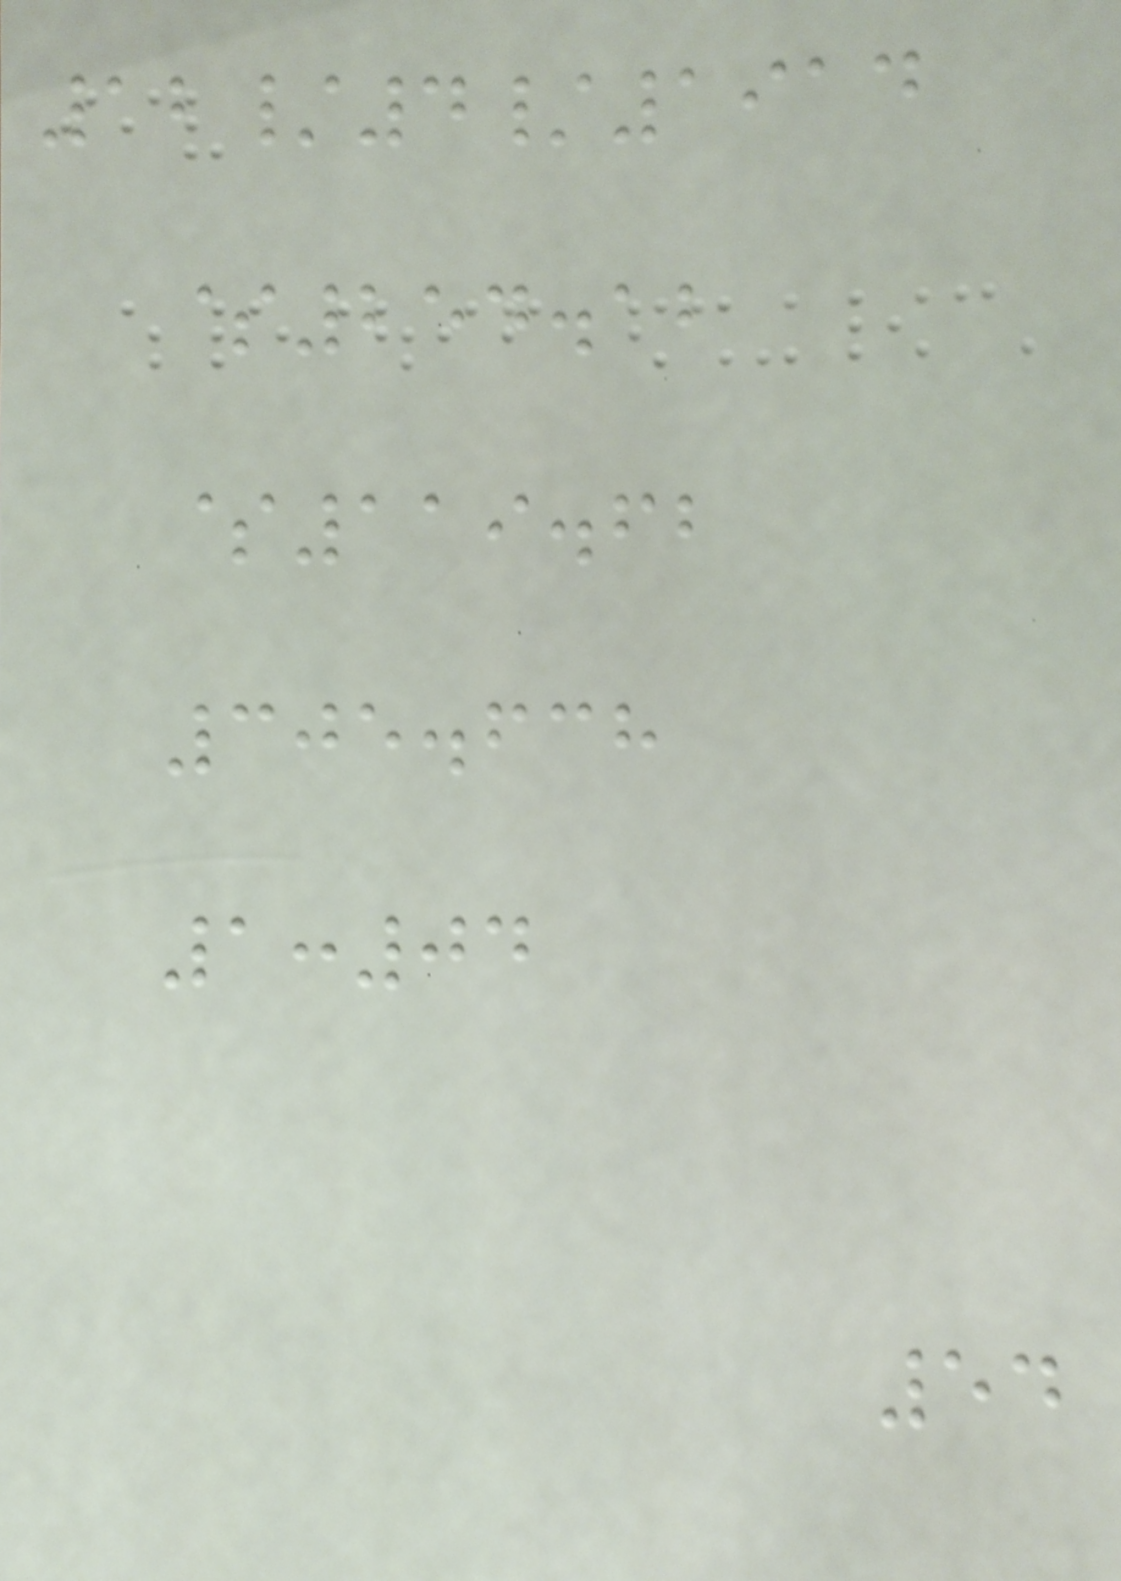12/4/1914
$254.12
$119.62
305.638
1:04
54
